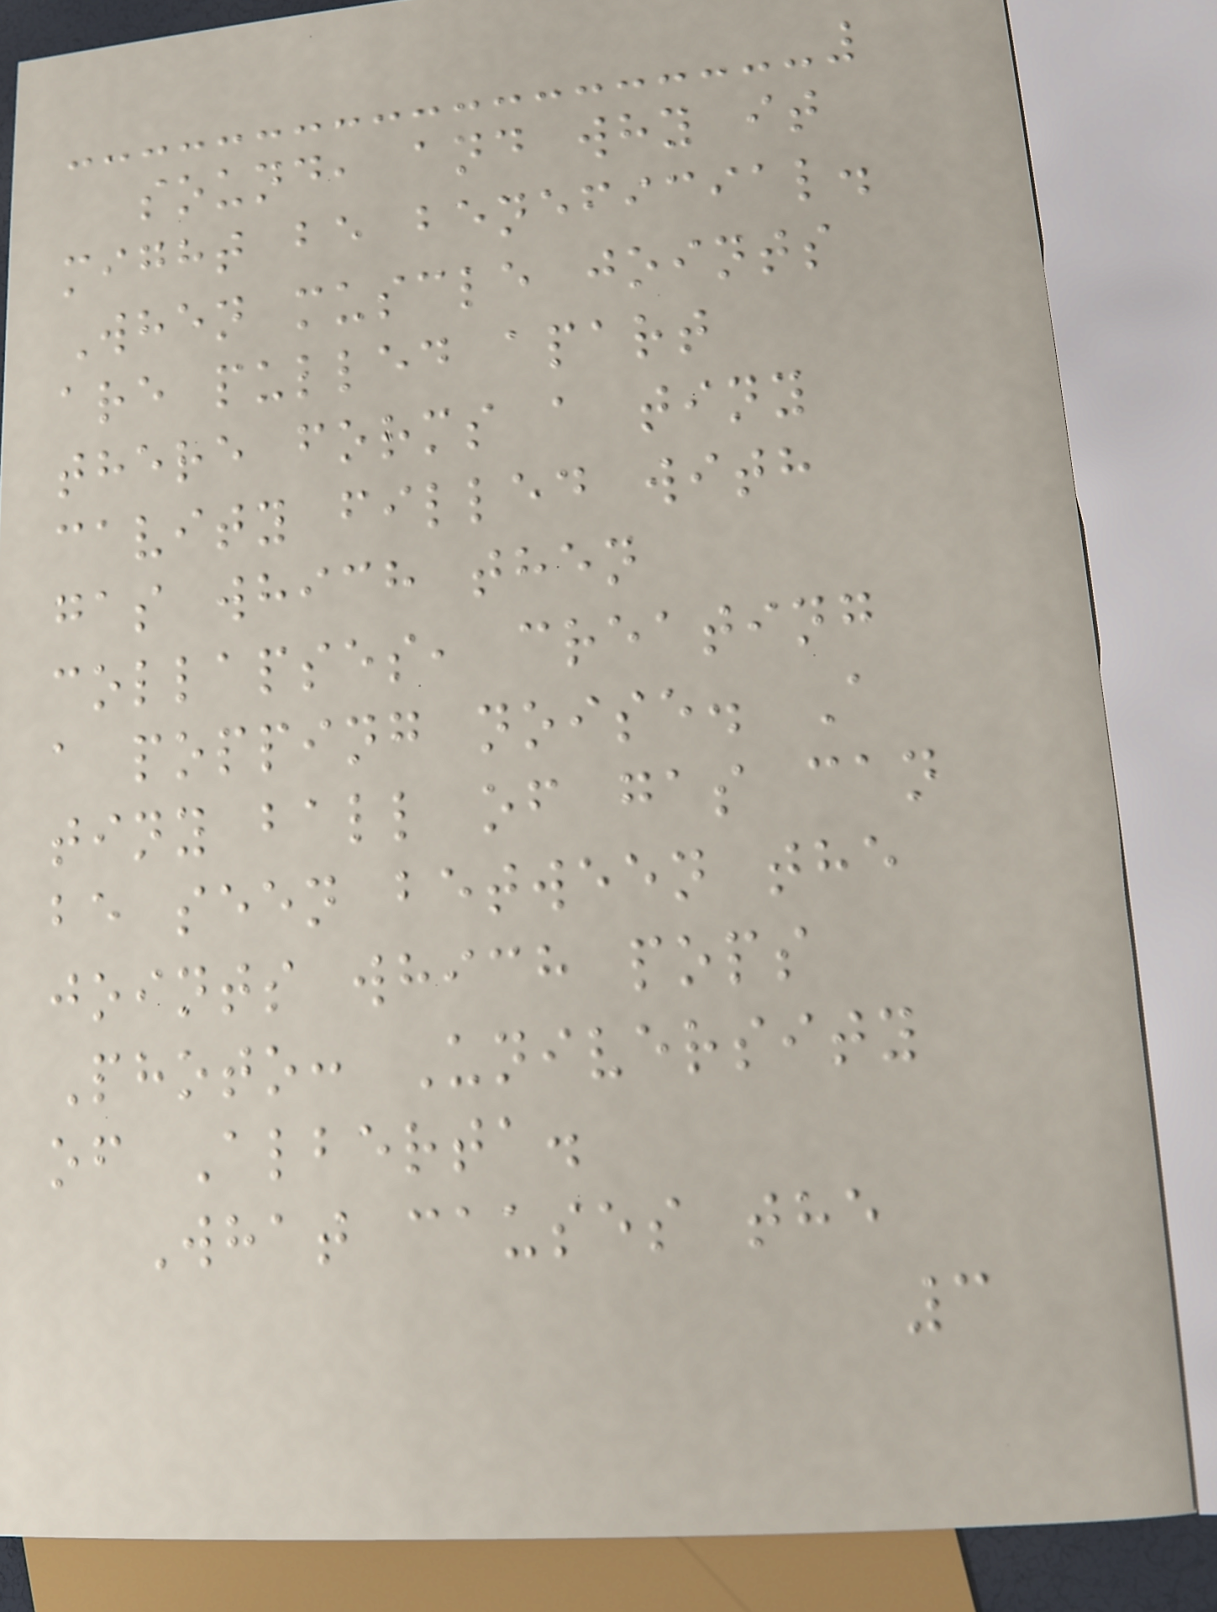sound, and why it
might be beneficial.
When muscle joints
are pulled apart
there forms a tiny
cavity filled with
gas which then
collapses, creating
a popping noise. A
tiny ball of gas can
be seen between the
joints which pops
Photo: University
of Alberta.
What causes the
3
